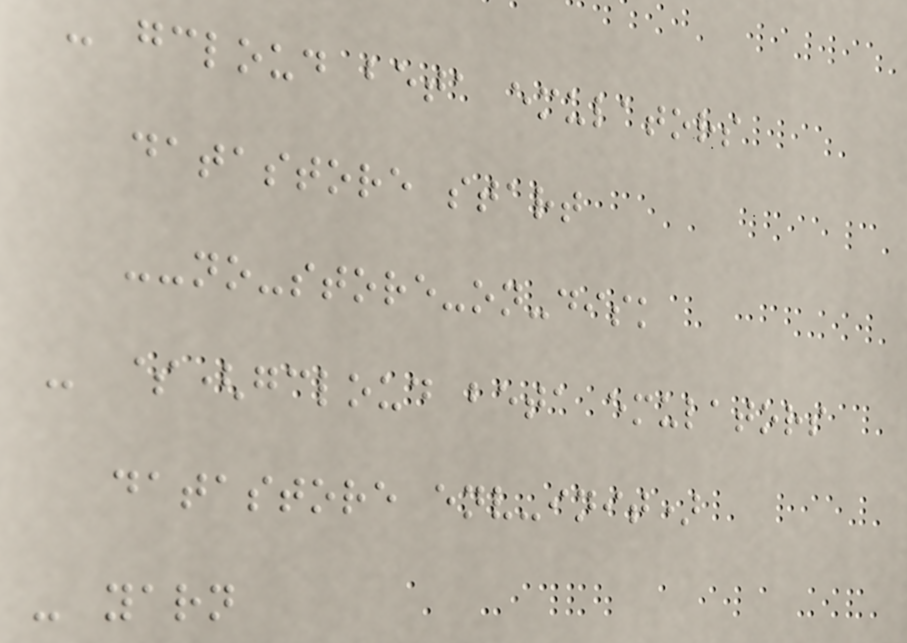- gcloud beta emulators
datastore start
--no-store-on-disk
- $(gcloud beta emulators
datastore env-init)
- yarn
